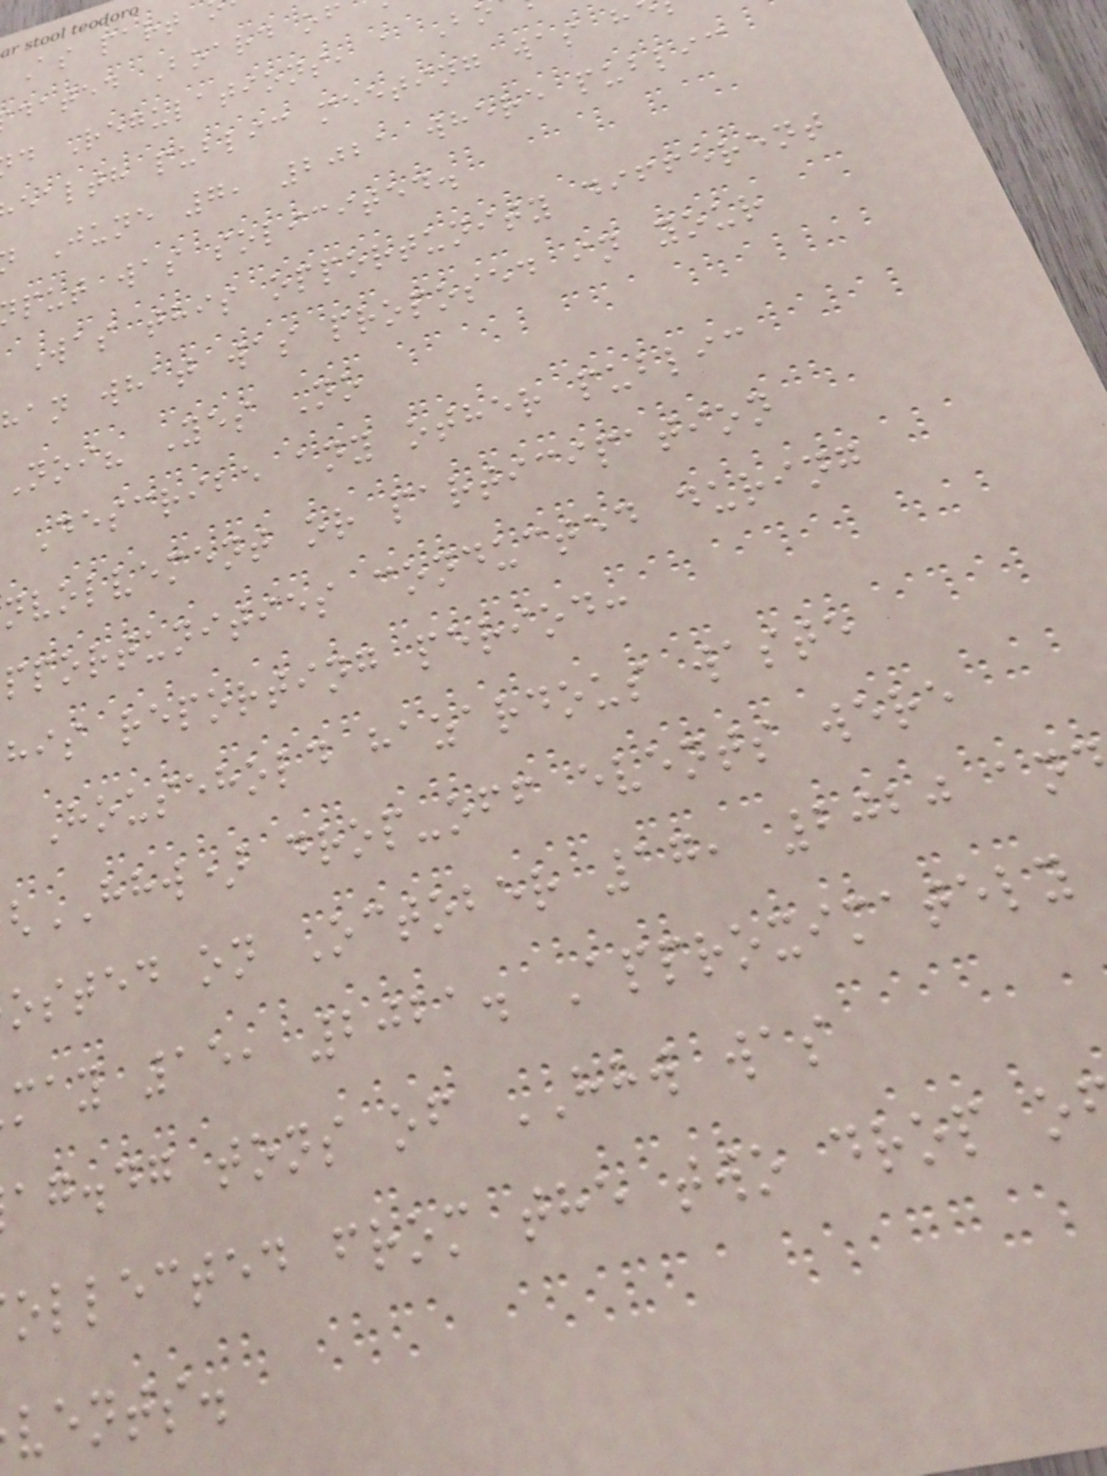As part
dated Board of
d Regulations, a B
ealth public meeting was h
June 7, 2021 where public
put was solicited.
Was this opportunity different
han what was proposed in your
noi? Yes No
Describe any other public
nvolvement or participation
pportunities conducted during
his reporting period:
Household hazardous waste
HHW) drop-off events were
osted on October 17, 2020 an
may 15, 2021. Approximately
ag.dg tons of HHW was
ollected from the two drop o
vents.
